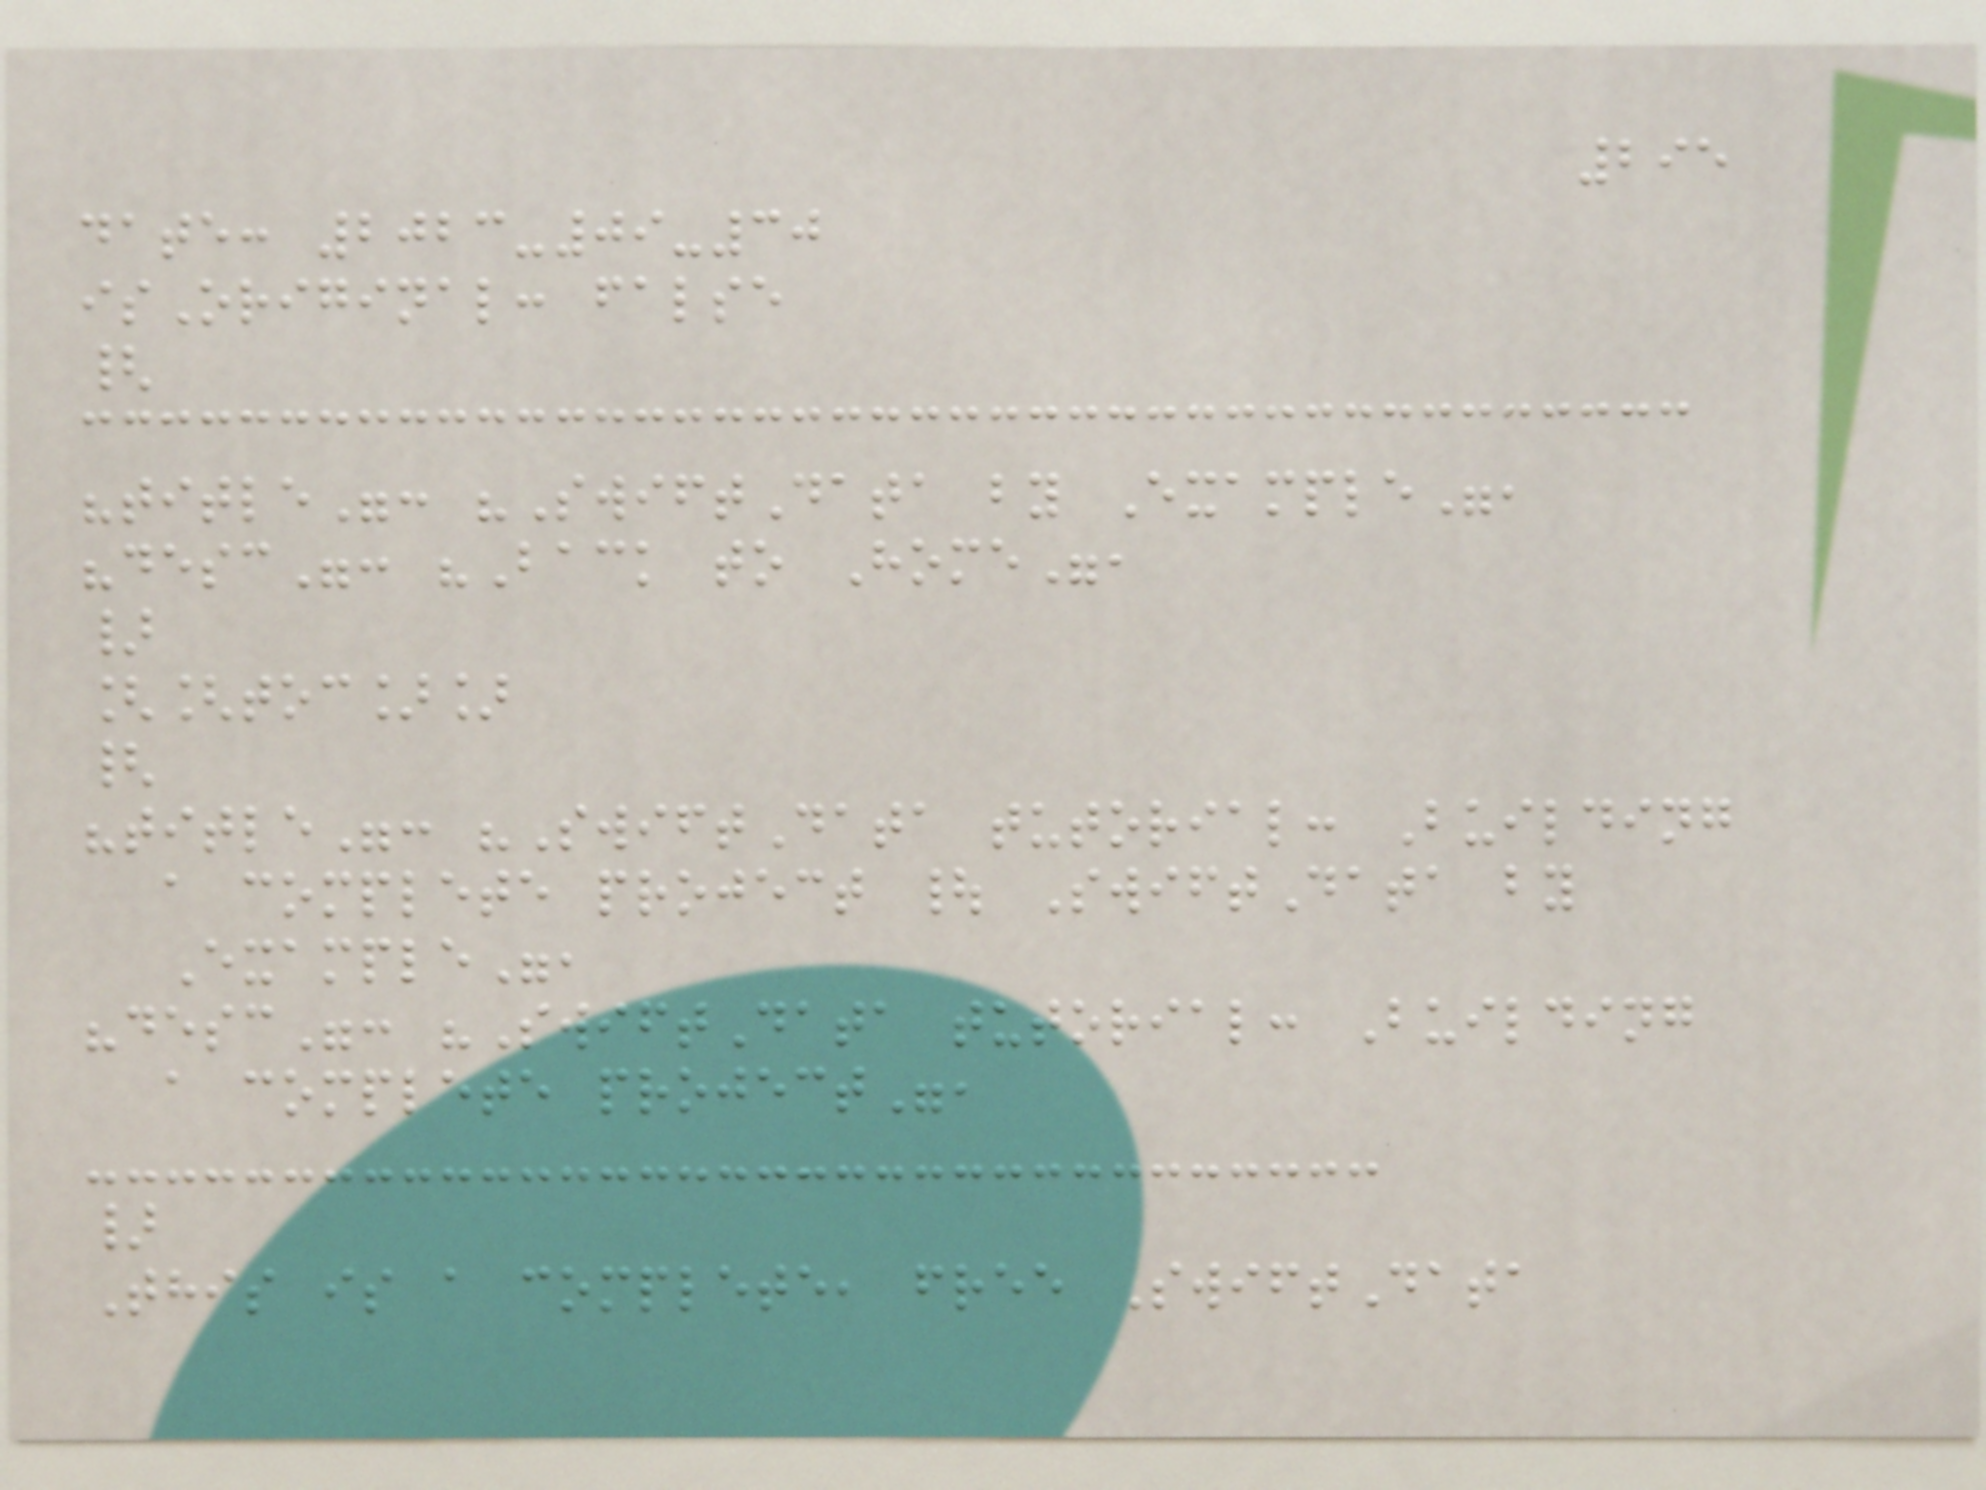295
date: 2023-09-30
isOriginal: false
{
"title": "SwiftData by Example",
"desc": "Back to Home",
}
[[toc]]
{
"title": "SwiftData tutorial: Building
a complete project | SwiftData by
Example",
"desc": "SwiftData tutorial: Building
a complete project",
}
This is a complete, free SwiftData
